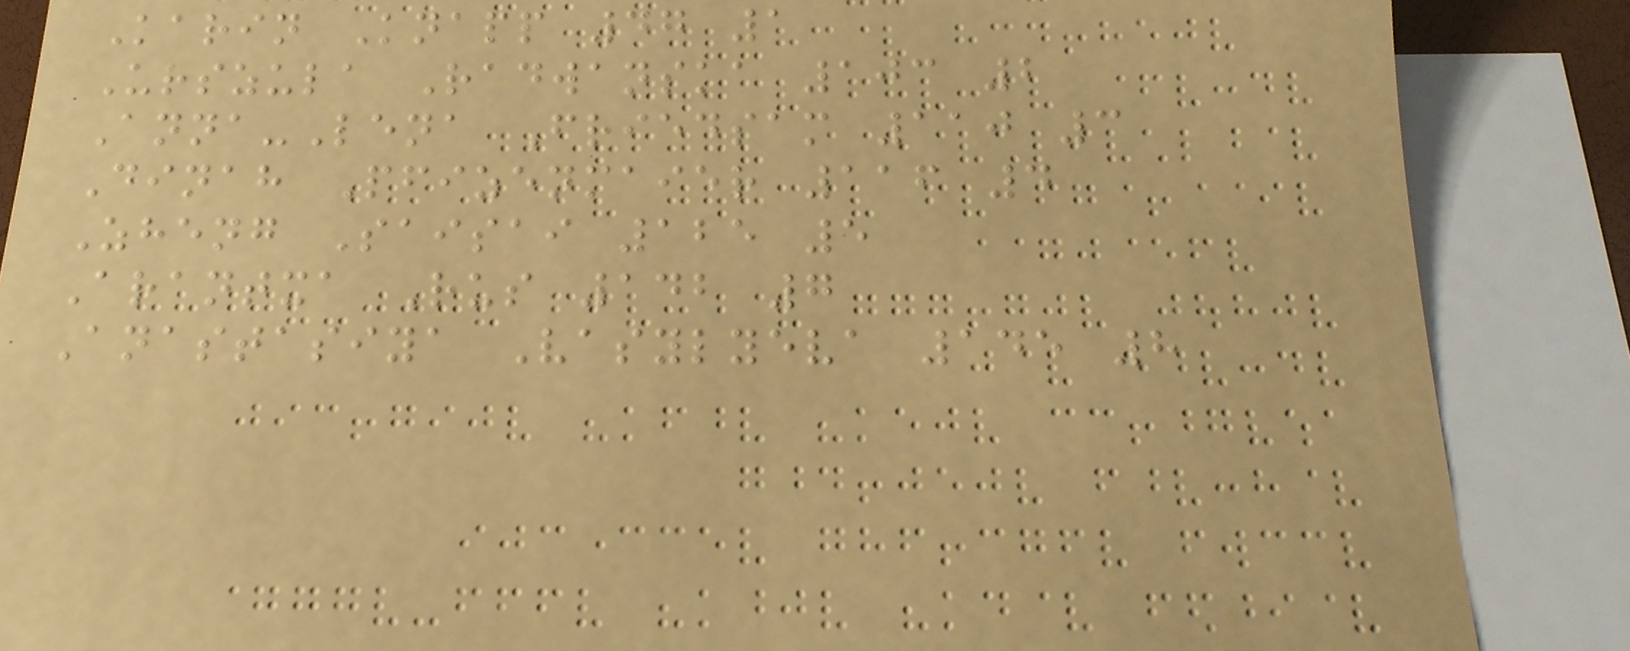Karin Knapp 47 1
Urszula Radwanska 103 2
Anna-Lena Friedsam 110 3
Dinah Pfizenmaier 116 4
Zheng Saisai 125 5
Arantxa Rus 142 7
Anastasiya Vasylyeva 145 8
